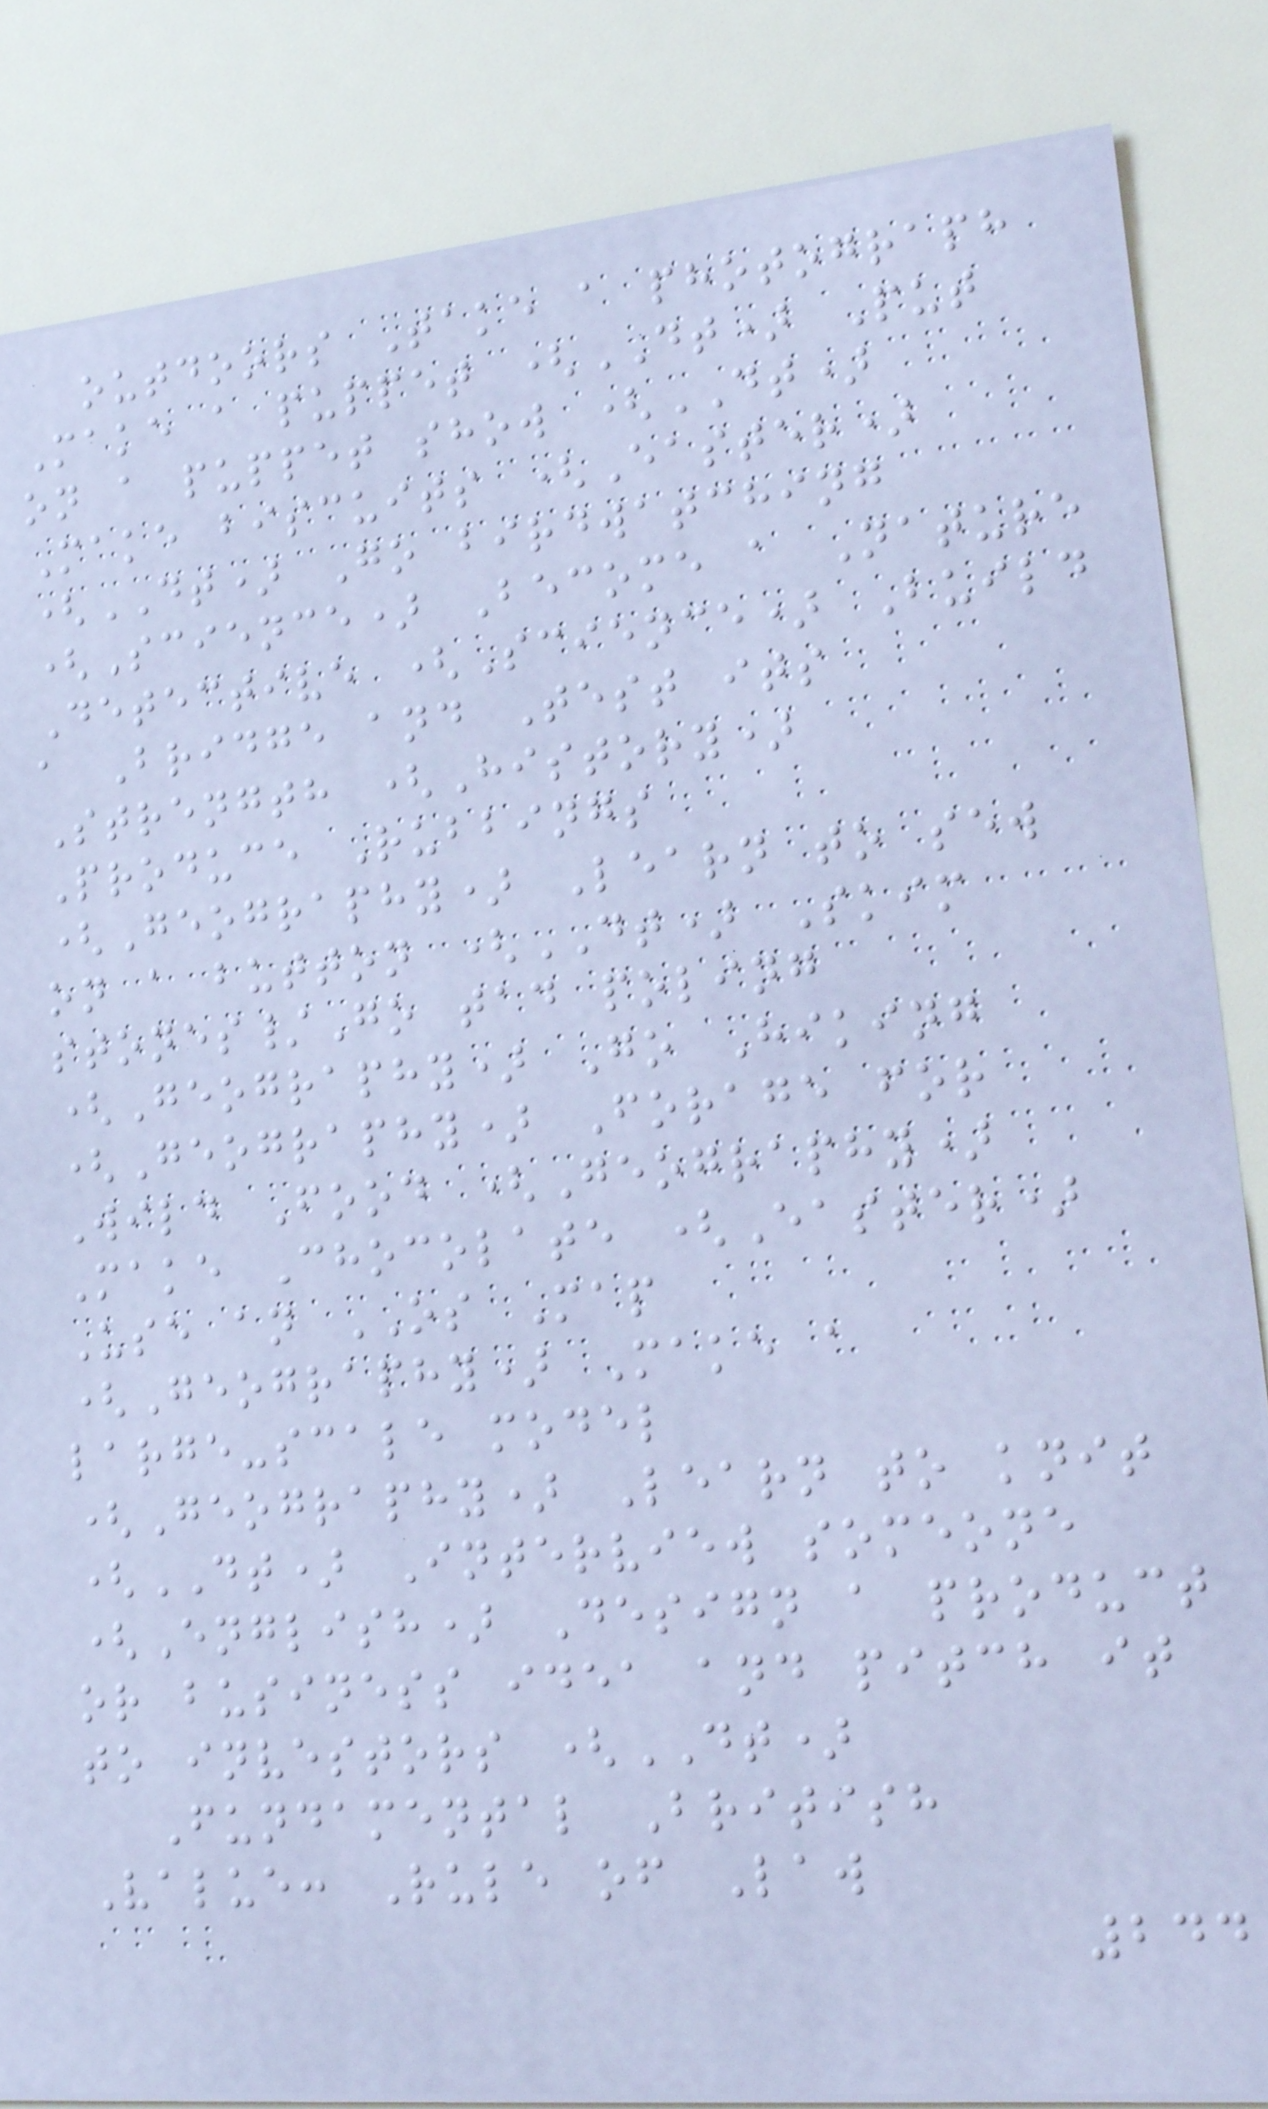outdoors Take a photograph
Make a puppet (DT) Put
on a puppet show (DT)
Make biscuits (Easter)
(DT) Go birdwatching
(Science) Become a Nature
Detective (Science) Build
a Bridge and Test its
Strength (History)
Produce Rubbings
(Geography) Learn to sew
on a button (DT) Skim
stones/Go tad poling
(Geography) Go Hiking
(Geography) Forage for
Wild Food (Geography)
Make Chocolate (Easter)
Use an OS Map
(Geography) Make a
large-scale model
(Geography) Learn to knit
(DT) Interview someone
(English) Design a product
or business idea and pitch it
to investors (DT)
Fundamental British
Value: Rule of Law
244
